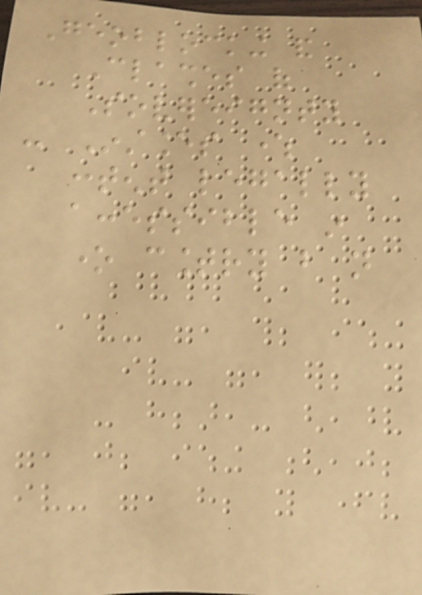Geoblocking and
Clashes of
Sovereignty
- Instances where
content legally
accessible in
one country but not
